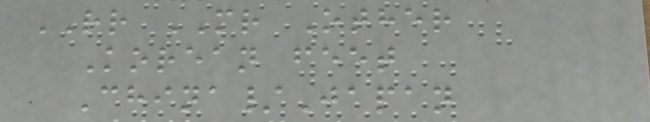RR MR Other
Korean feet
China/Japan
